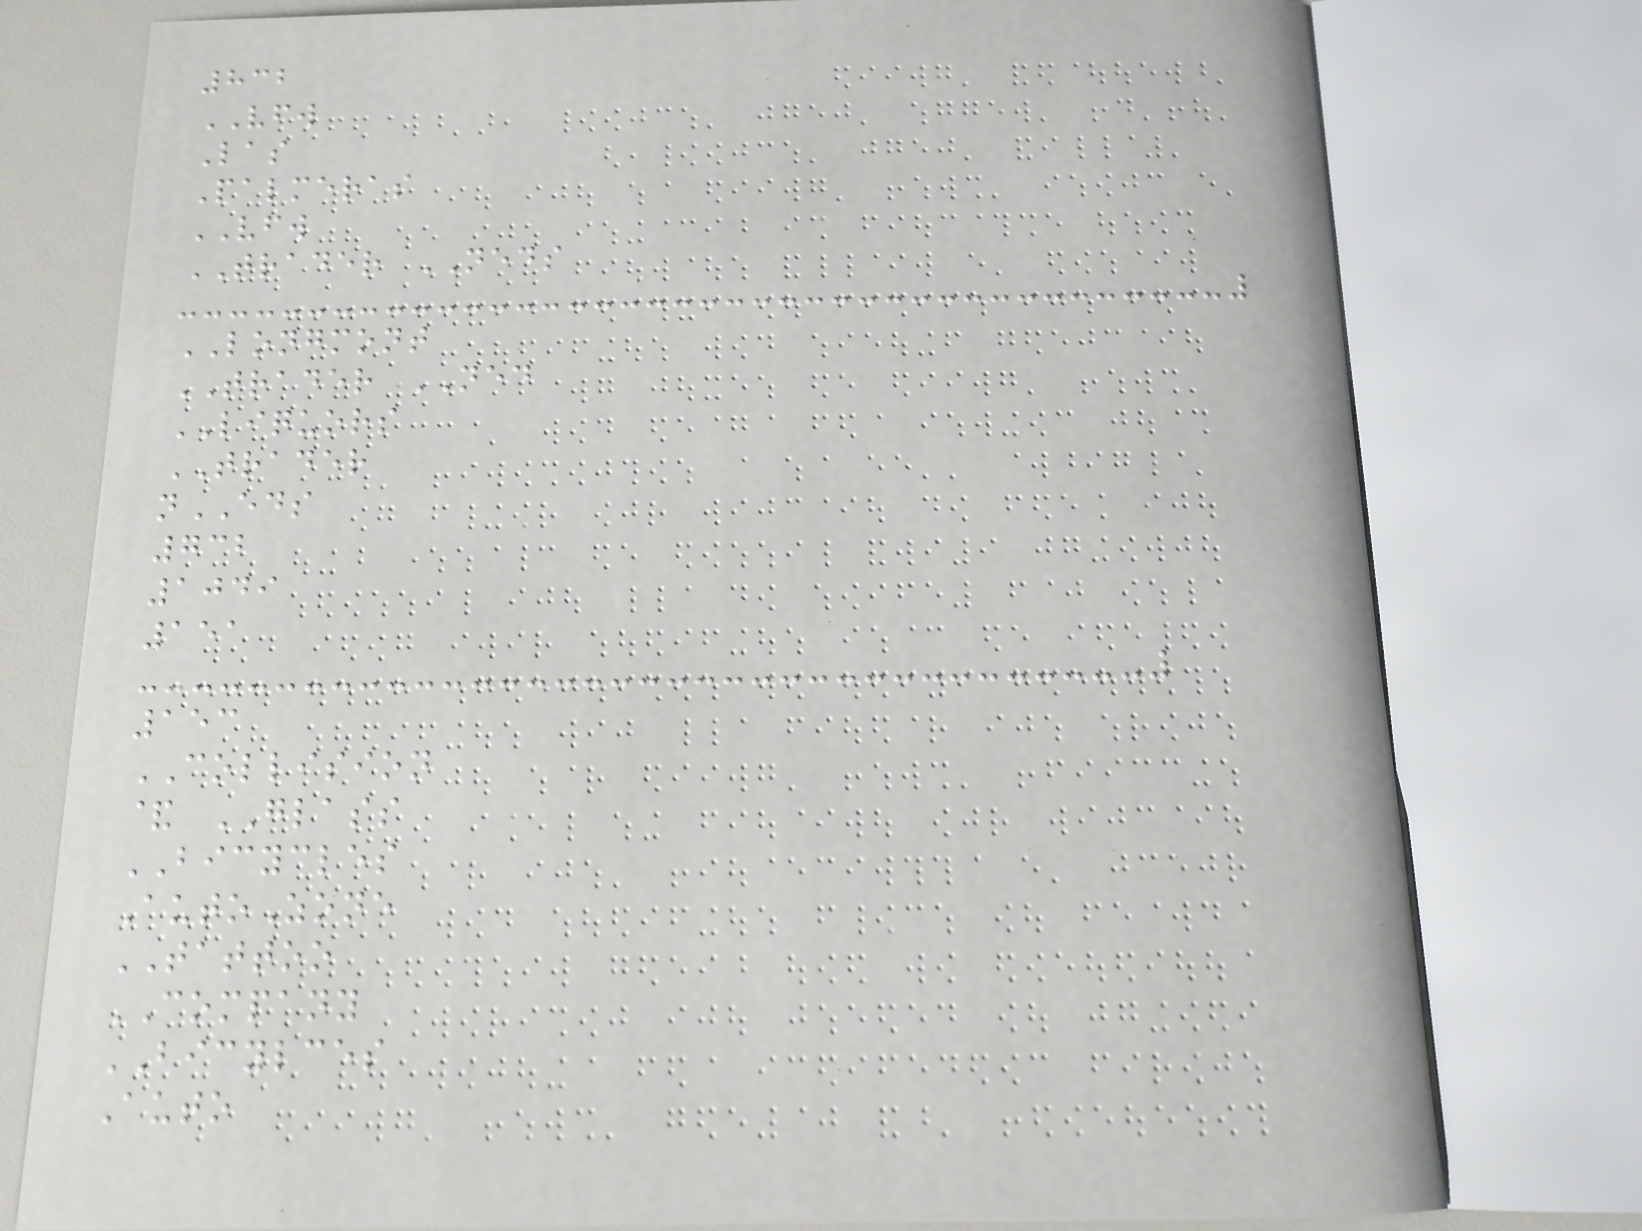832
VFW
Las
Palmeras
VFW
TRADER NEDS
LONGMONT
TRADER NED
LIQUORS
TRADER
nEDS
732
1049
151
153
COLLISION
& GLASS
BICYCLES
AutoZone
TATTOO
COMPANY
BICYLCES
Auto
